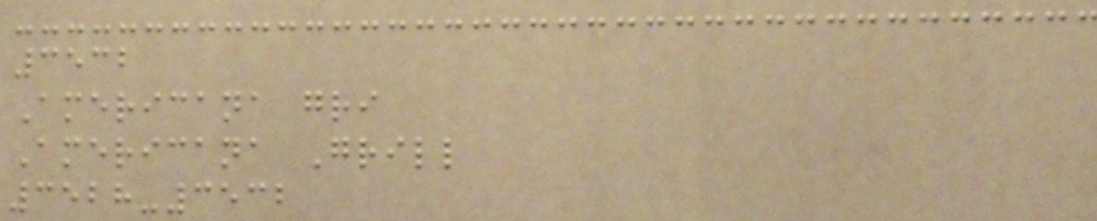3532
Americana gri
Americana Grill
3528-3532
